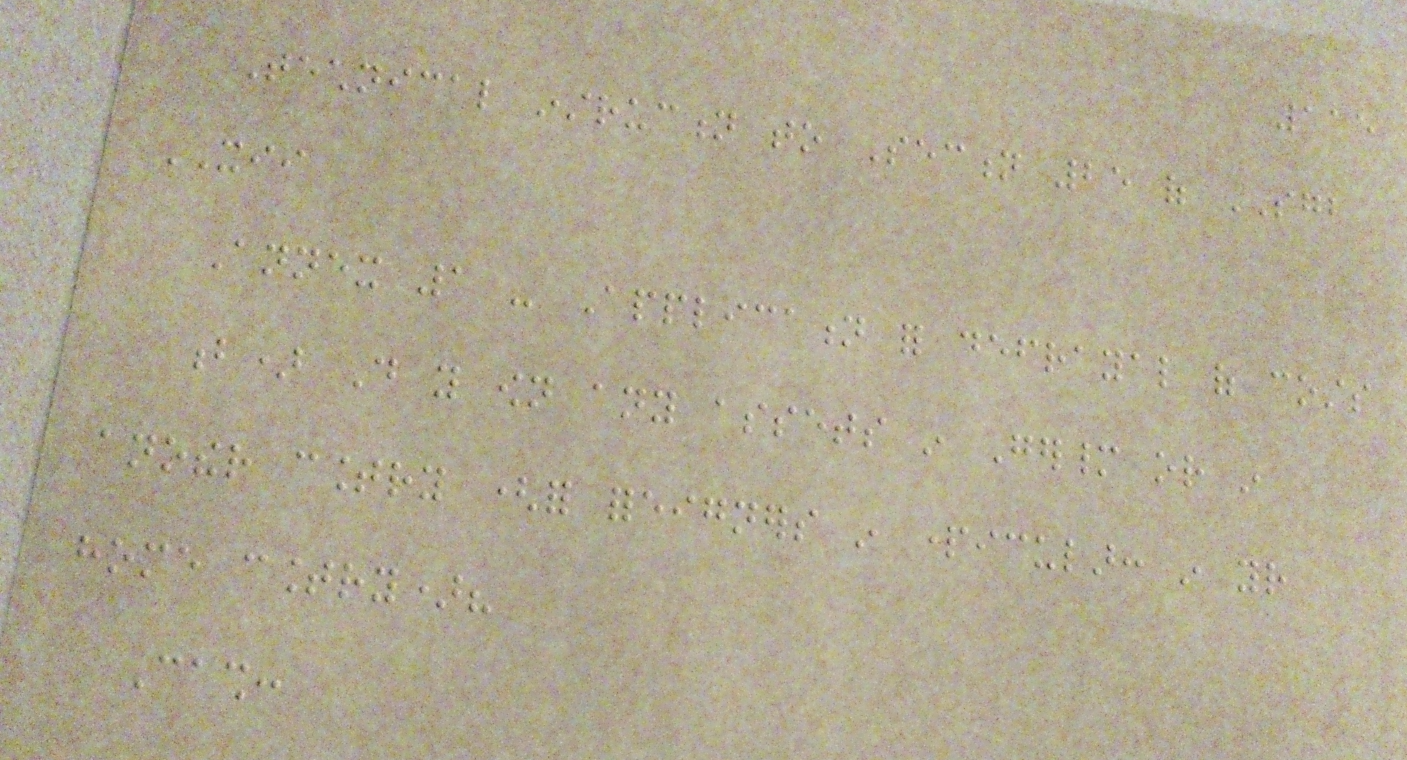115
Technical instruction to Section 25 of SGB
XII
Annex 1 - Application for defrayal of costs
b) Do you own any assets in Germany or in
another country (for foreigners in particular: in your
home country)?
Cash:
